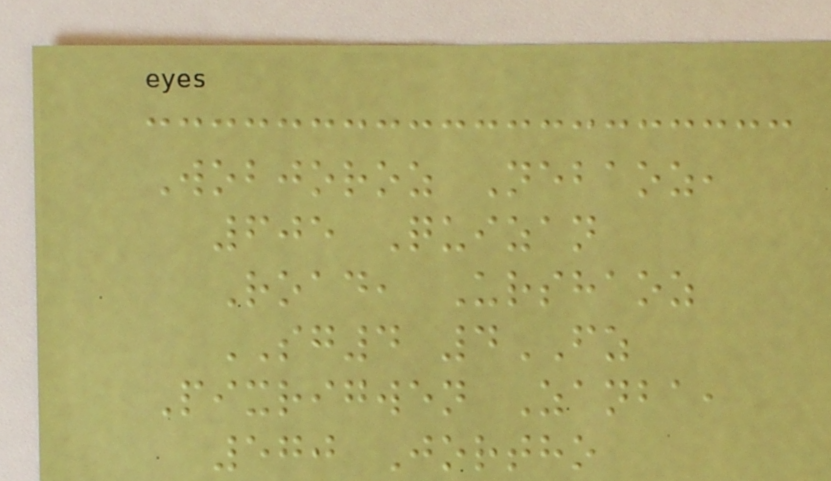Wobjoroz Nebaoz,
605 Quizan
Road, Urshaoz
SG4 4FZ
Pixrigwen Zanba,
570 Jortho
